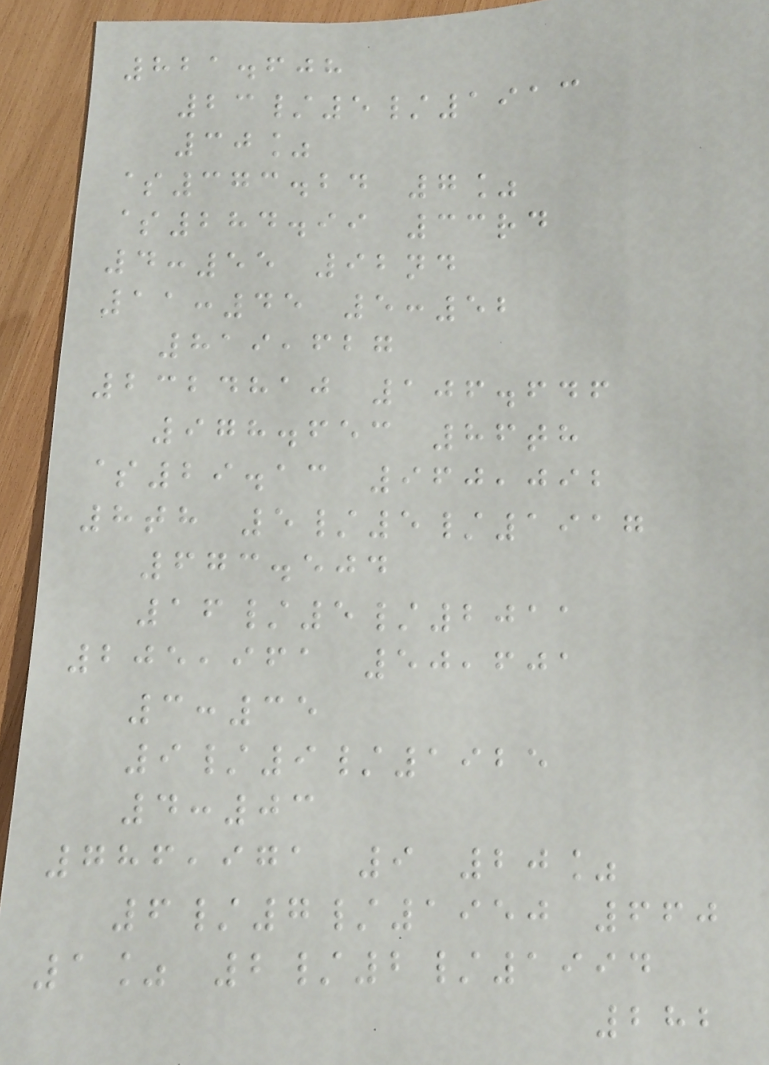821.608
23/5/1913
30%
$373.24 7%
$284.99 33rd
4:55 92nd
11:45 5:52
819,627
2324810 106.646
978.653 86th
$29.13 960,092
8th 5/5/1917
673.504
16/5/2011
205,961 50,601
3:35
9/9/1925
4:03
786,971 9 20%
6/7/1950 660
1% 2/2/1994
282
